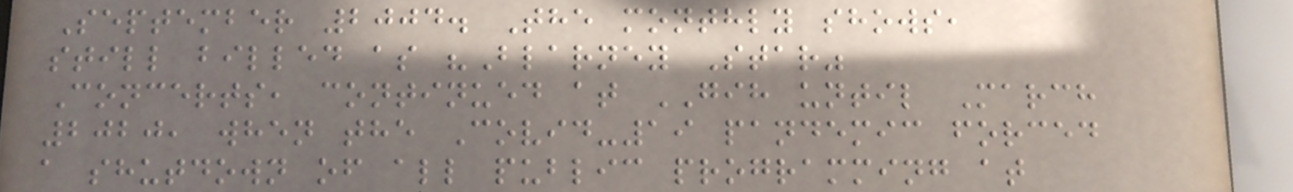September 2004. The monthly shows,
still billed as "Blarney Star"
Concerts, continued at GIH until March
2020, when the Covid-19 pandemic forced
a shutdown of all public programming at
